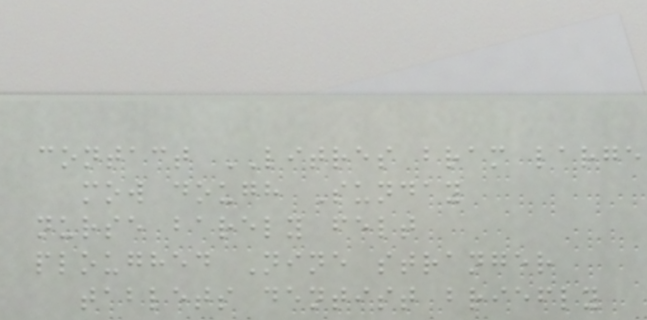contact LITRES bram large
mow dough Sunday
nurse barely felt
ploughed Nine stranger
tablets dentist briefly
